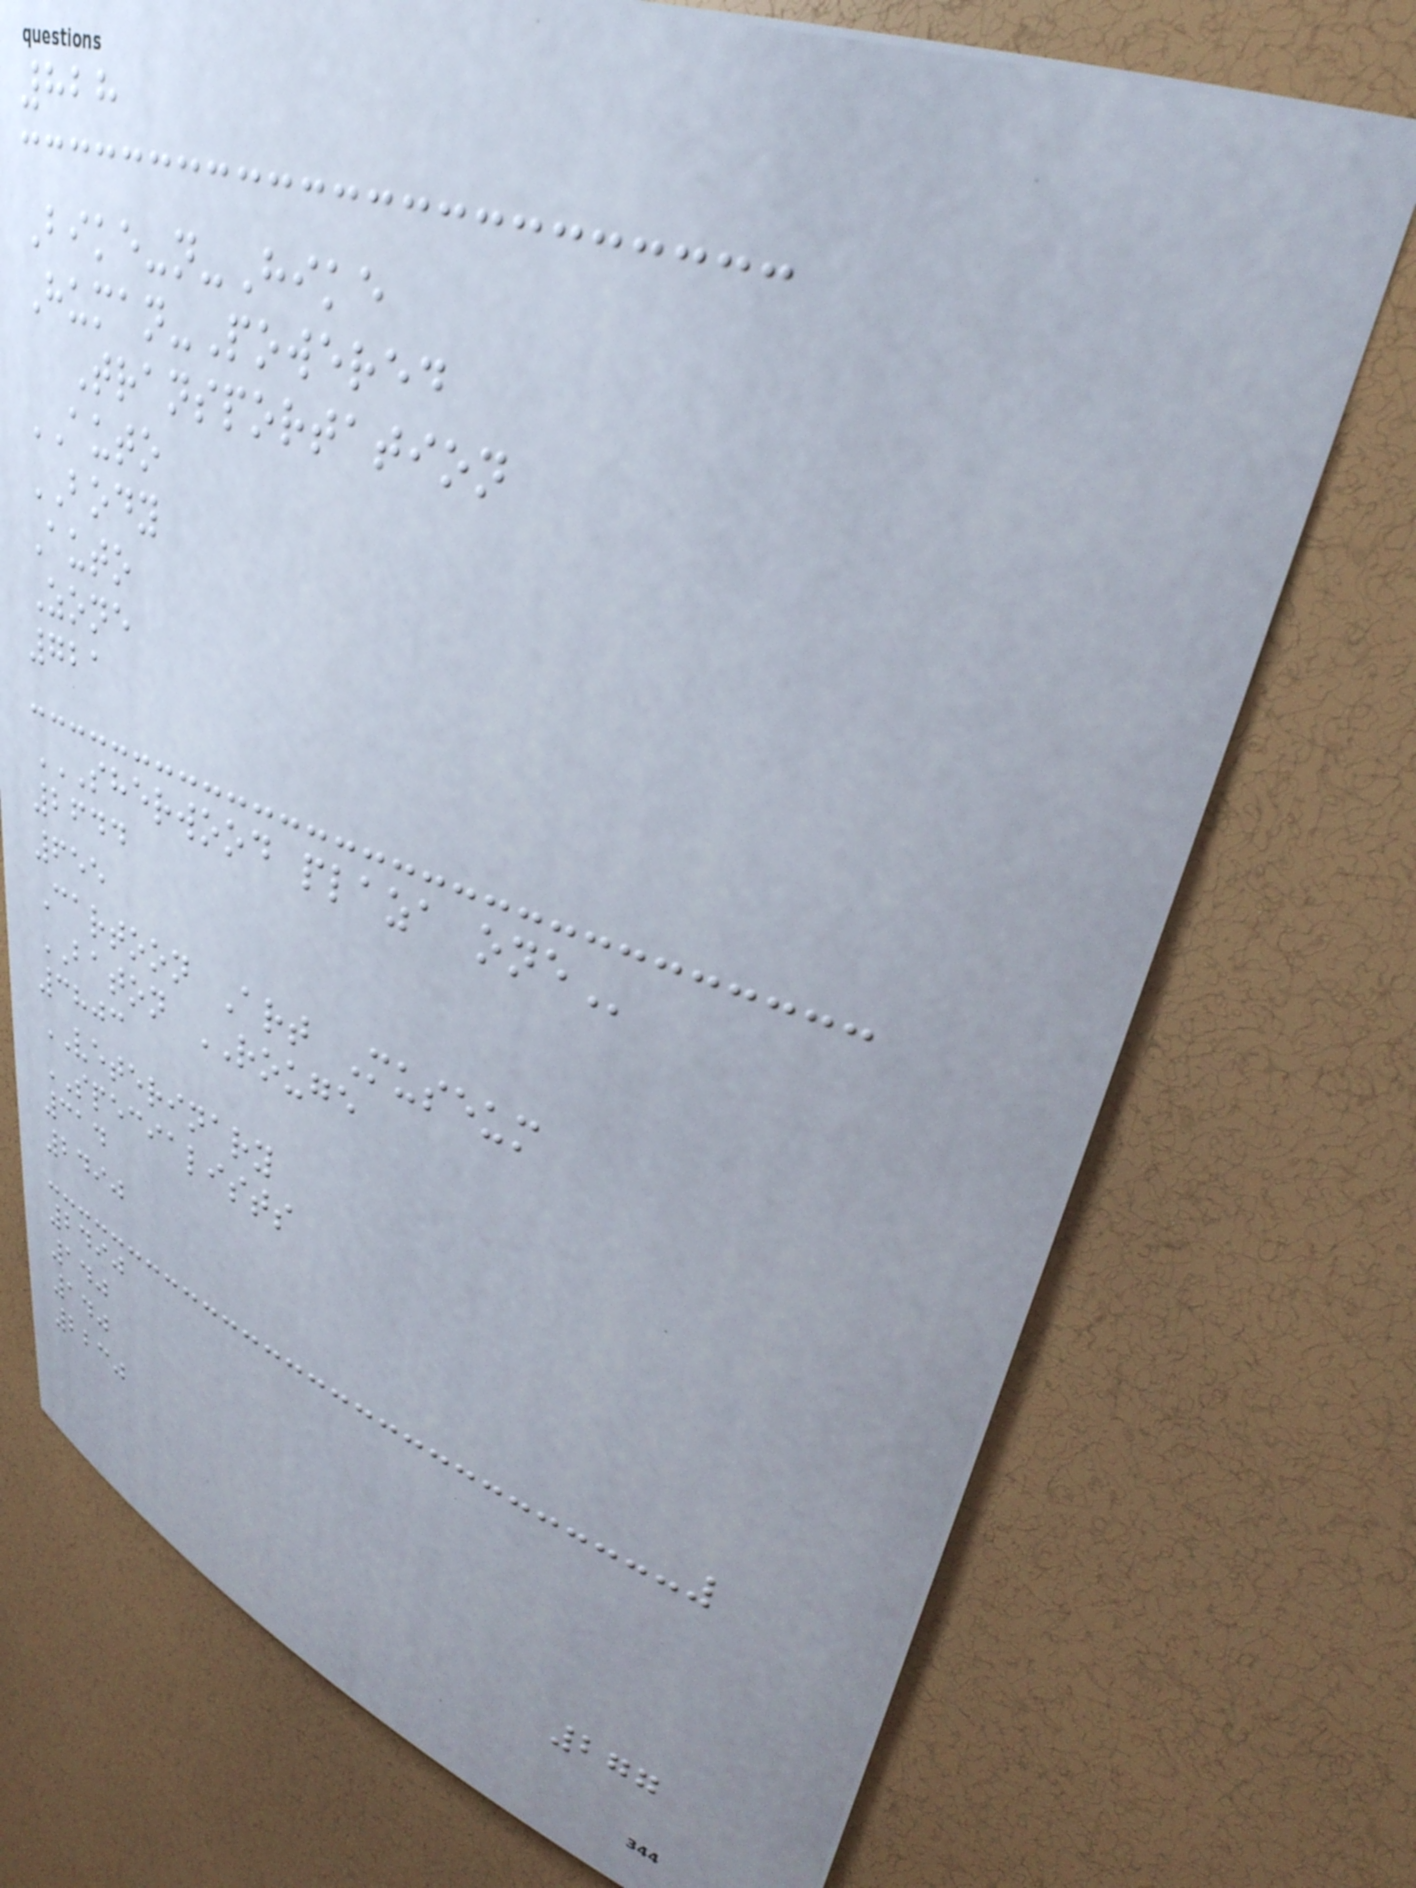828
Bike-n-Hike
Human-Powered
Transportation
AUTO
BODY
Auto
Zone
721
SHERWOOD PLAZA ONE
2644
655
Cartoon Art Museum
BATON ROUGE
3803
VETERINARY
SPECIALISTS
314
2490
2490
140
140
2230
277
